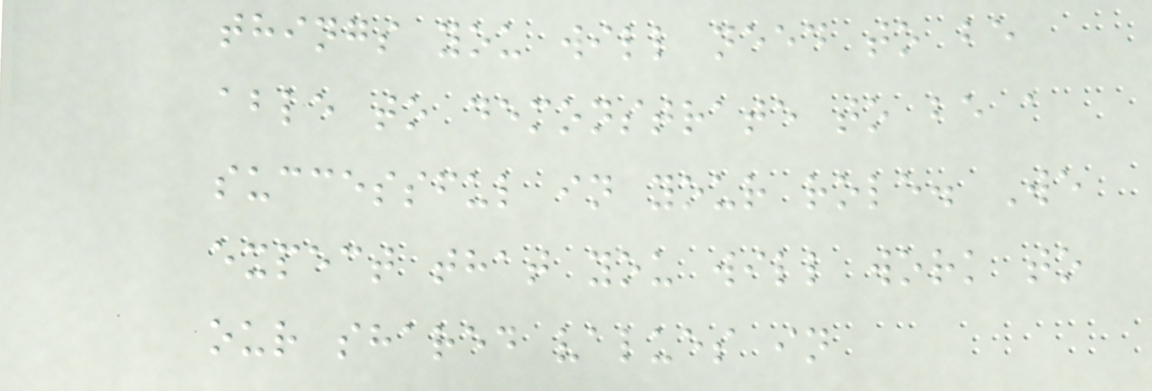things you will need to be
able to demonstrate to be a
successful in your role. We
expect that you will work to
our shared values in
